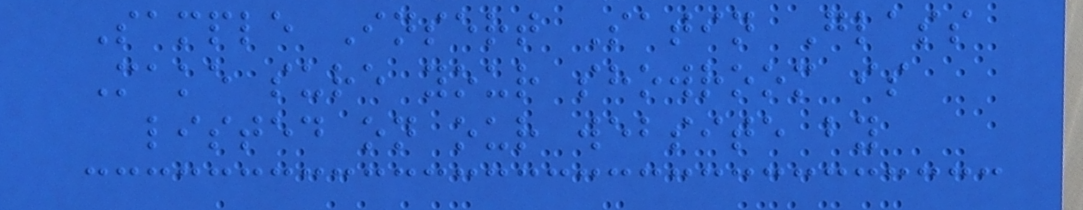Sample Insert Satin Glass
Make sure your showroom is
listed on our website by
